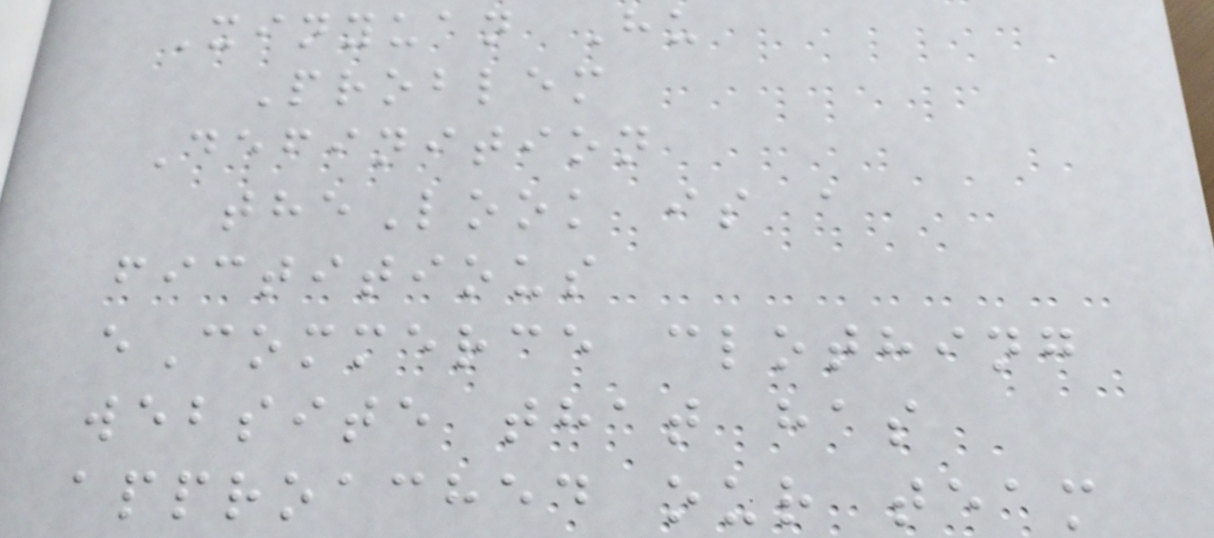Xinyuan Hu
Problem
Definition
theLook is a
fictitious
eCommerce clothing
website that has
approached our team
